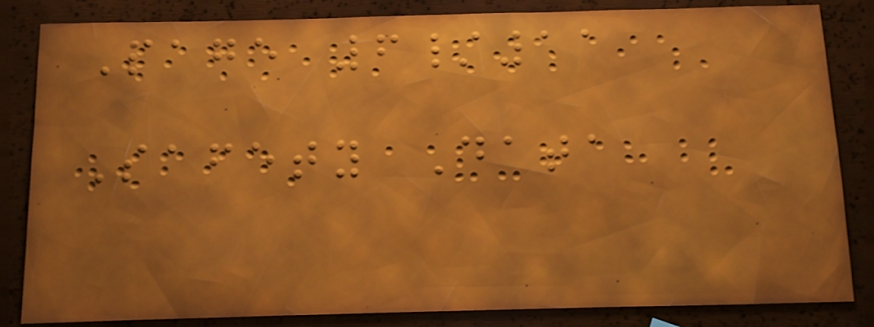Page 6/11
Safety Data
